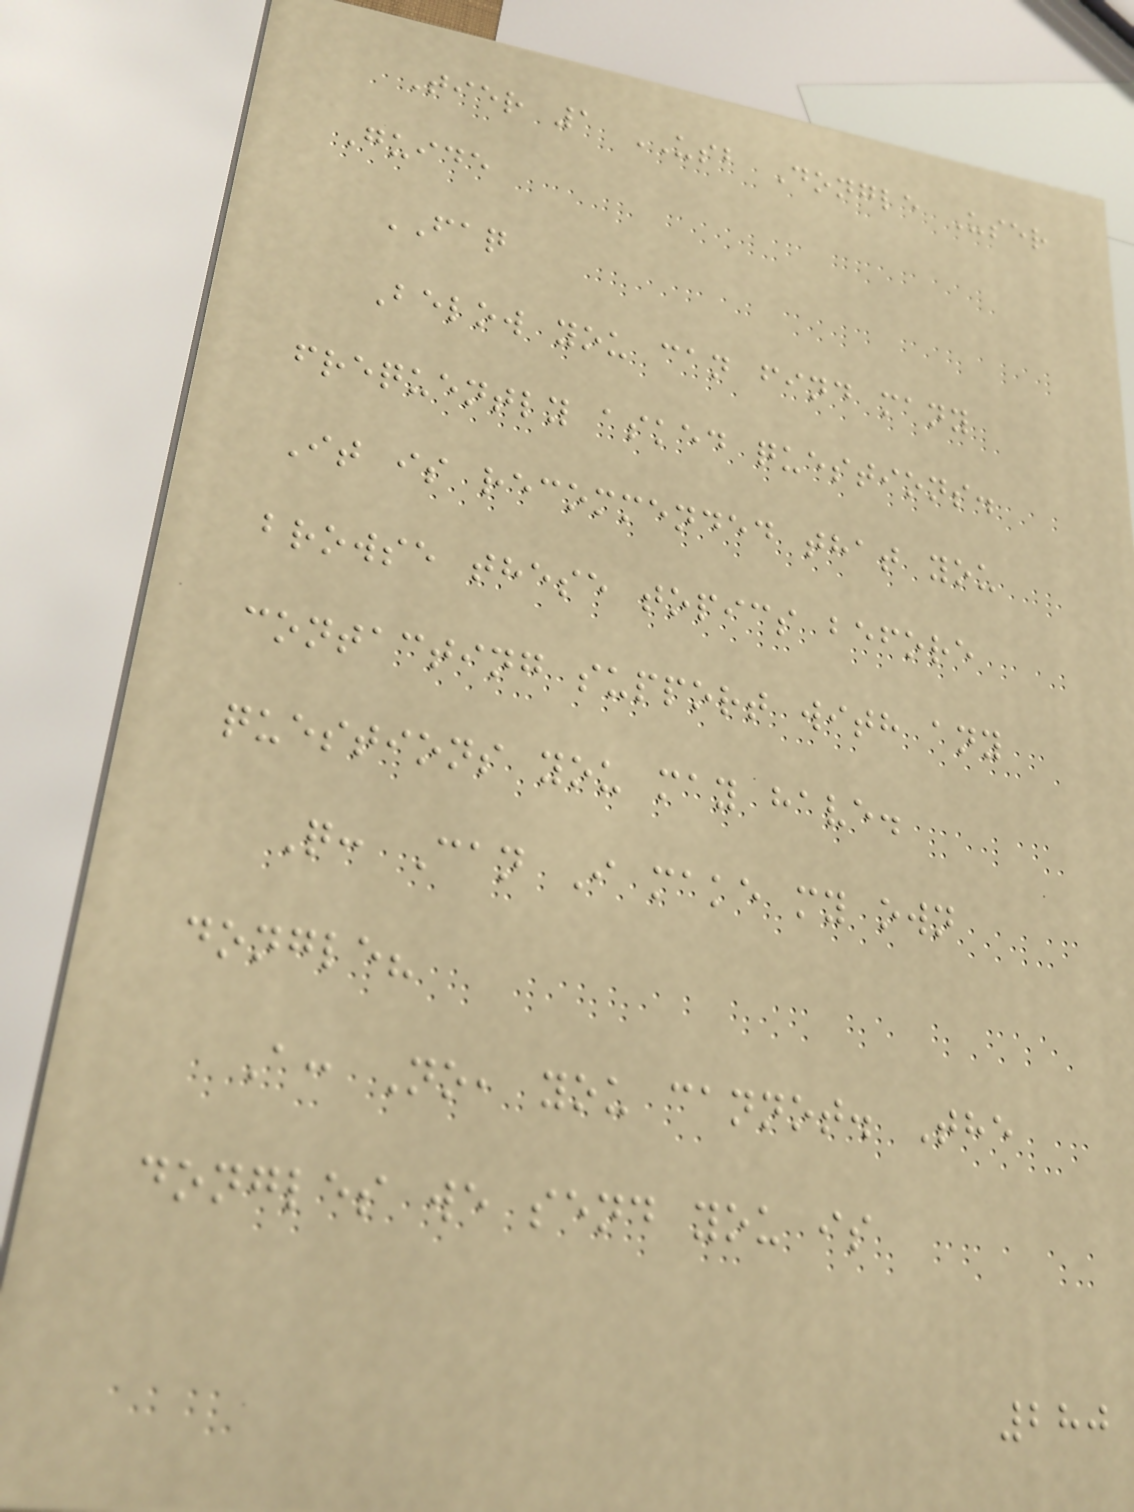Tier 1 USB Dongle User
Guide
FAQ
Below you can find many
frequently asked questions.
It is recommended that you
browse these topics before
contacting support with any
questions you may have.
Q: Can I make my own
dongle?
A: No, you cannot. The
dongles we send you is
280
